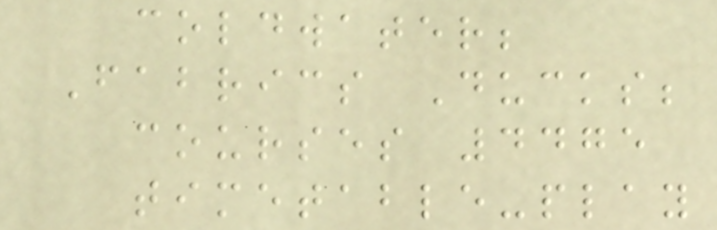coldwater;
Fabrics Ducks;
courses 4475
timetable-play
